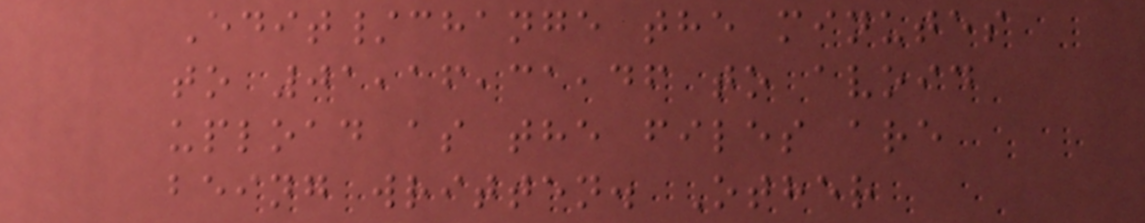Edit/change the minutes
to 01,16,31,46 to avoid
upload as the files are
being written. Other
